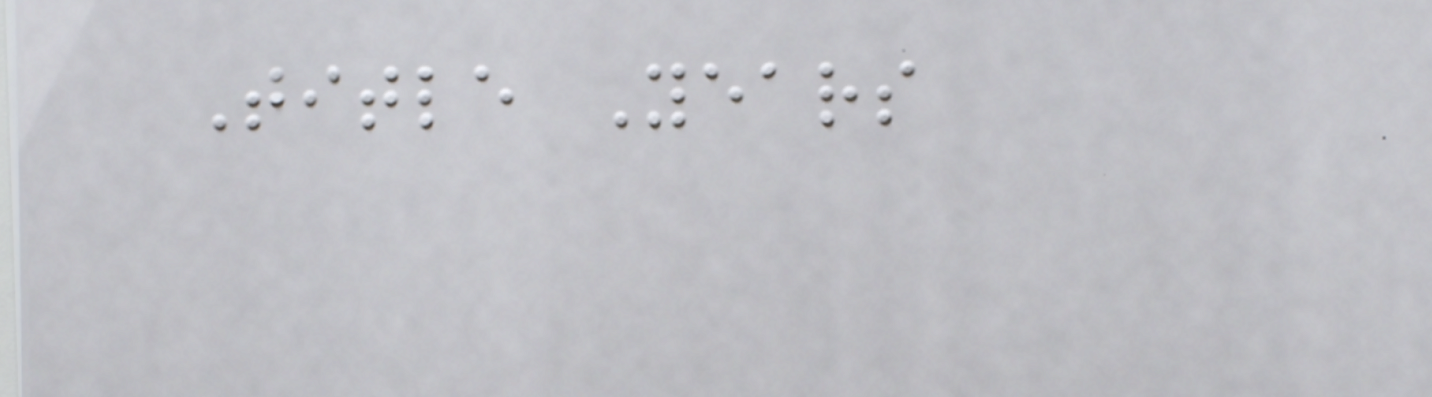Title Years
